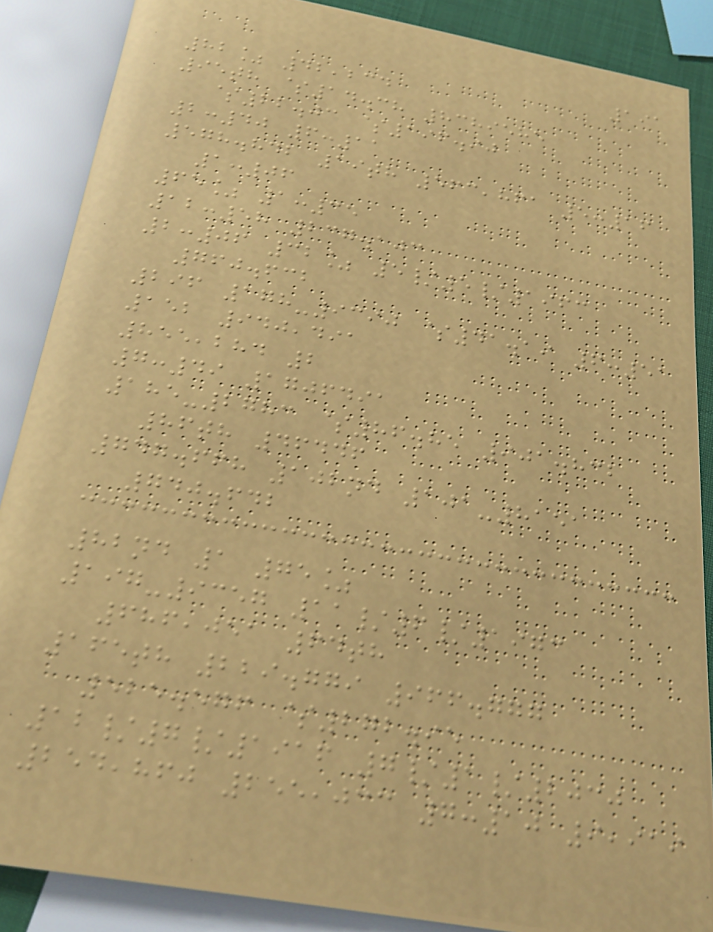191
82% 42,234
95th $14.38 8389585
$22.03 $196.90
2:40 6:11
578.842 19th 563,861 5:16
1:06
65% 1:35
12:58 237.103
2:06 32% 5/5/1963
760.632
296 178-9390 $41.19 6:51
152 940,491
855,284 2
7:49 1706491
185-2783 $86.85 901.832
86th 46446
747.668 102nd 101-8151
740.642
82nd 1 75%
197-9357 11/6/1973
686,051 64th
165th 229.779 966.777
525.576 $272.95
12/7/1916 7/1/2030
254,860 255,033 7:10 9,919
